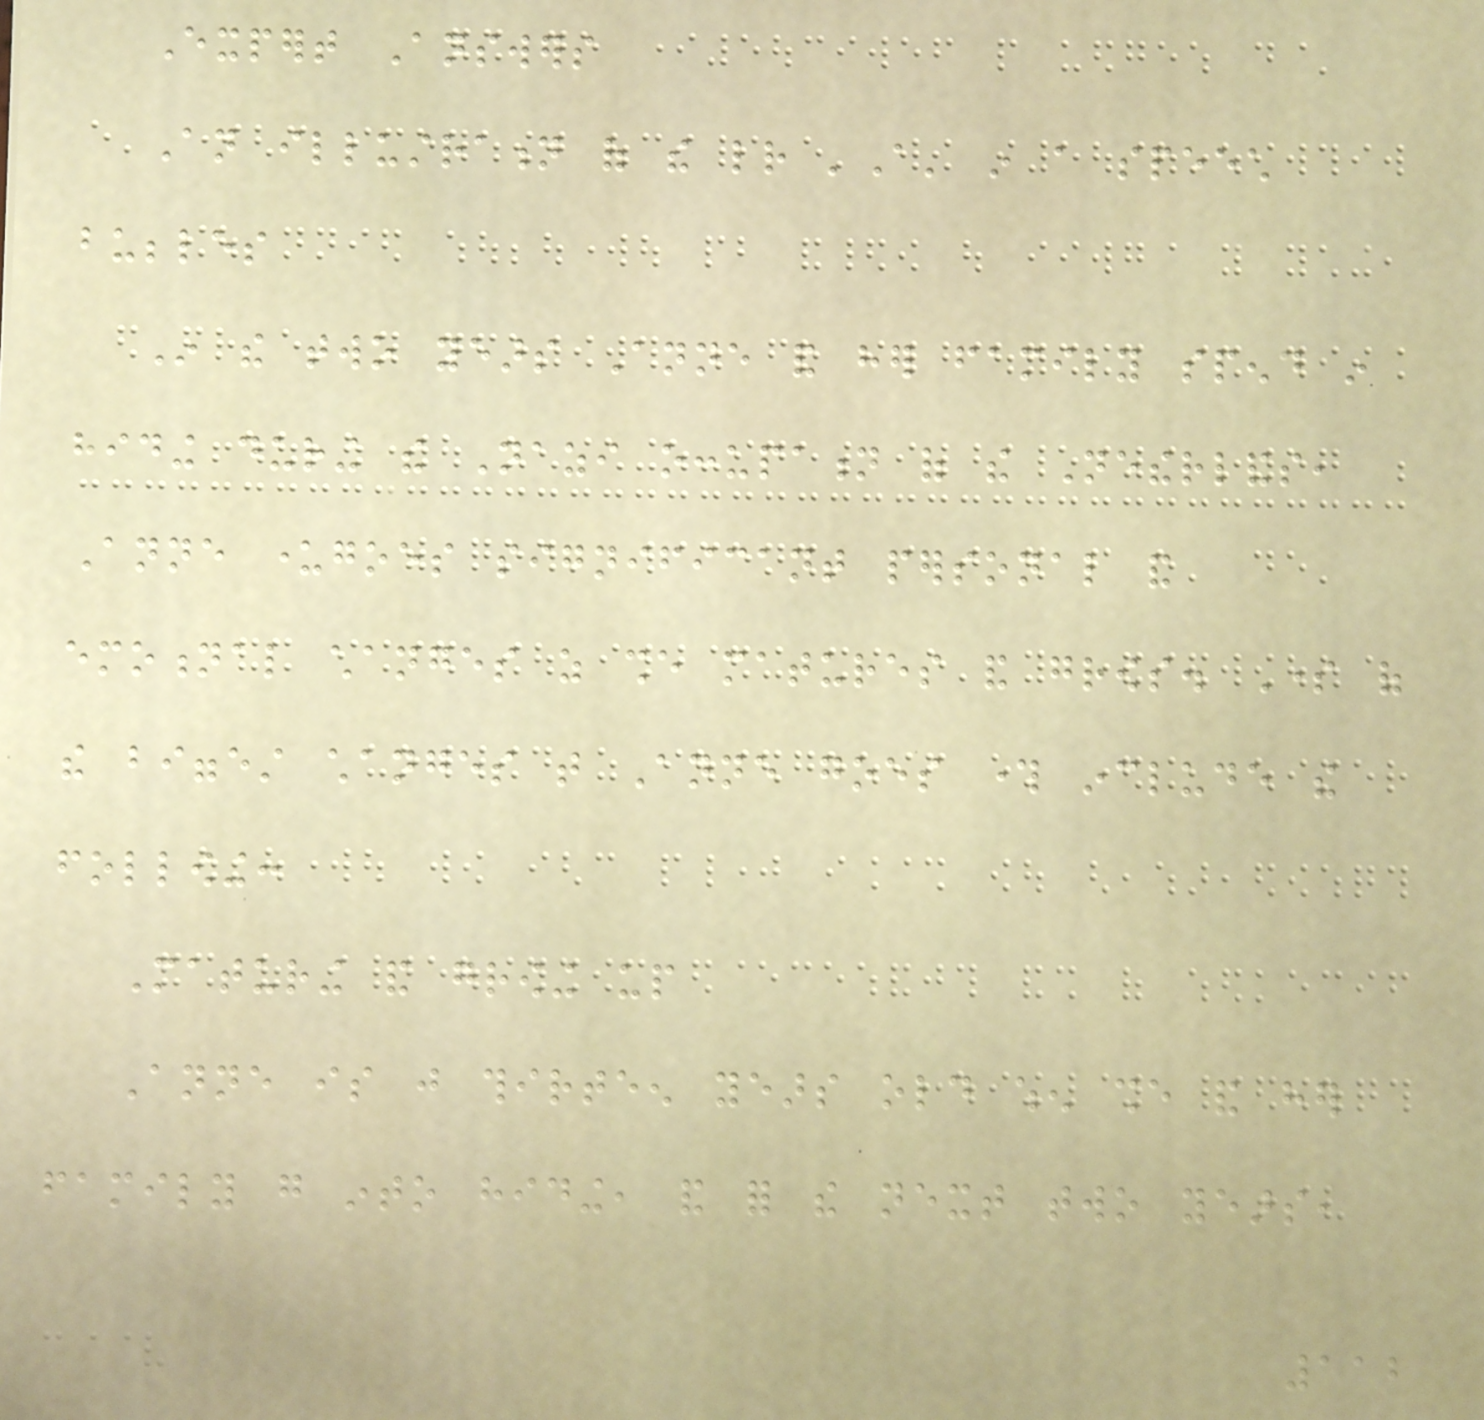Expert Answers
An illustration of the letter 'A' in a speech
bubbles
In the two years Anne and her family spend in
hiding during the Nazi occupation of the Netherlands,
Anne undergoes significant personal and
emotional changes as she matures and grows. Some of
the biggest changes that Anne goes through include the
following:
Maturing and growing up
Anne is just thirteen years old when she and her
family go into hiding, and for the next two years,
112
